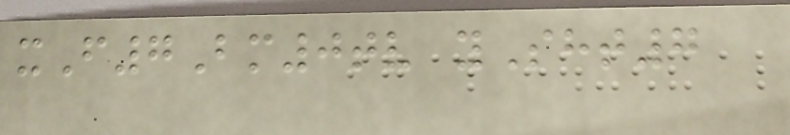xF7Bm0tv ySht7
